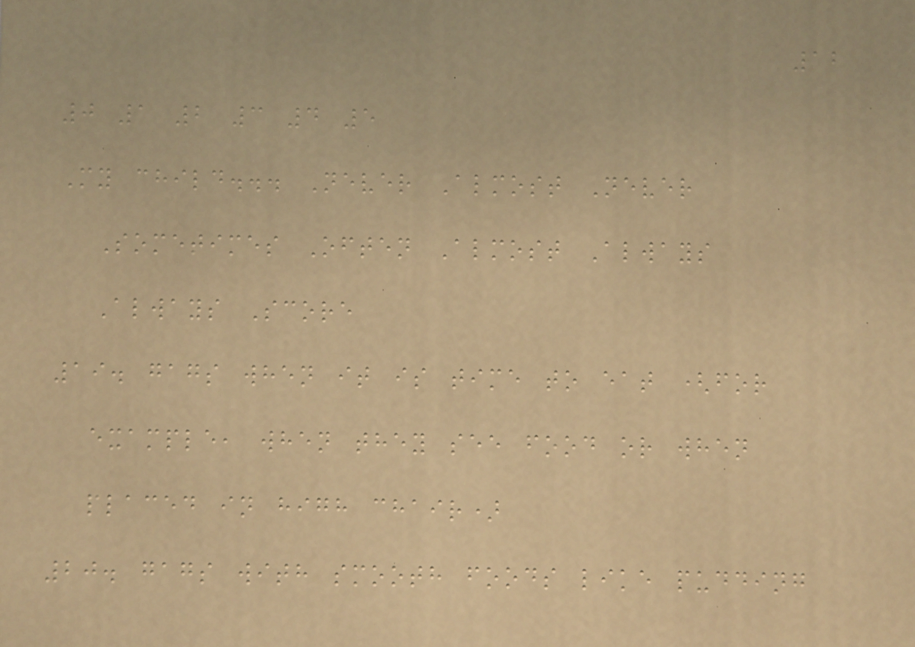12
0 1 2 3 4 5
My child... Never Almost Never
Sometimes Often Almost Always
Always Score
19. gags when it is time to eat (for
example, when they see food or when
placed in high chair)
20. gags with smooth foods like pudding
